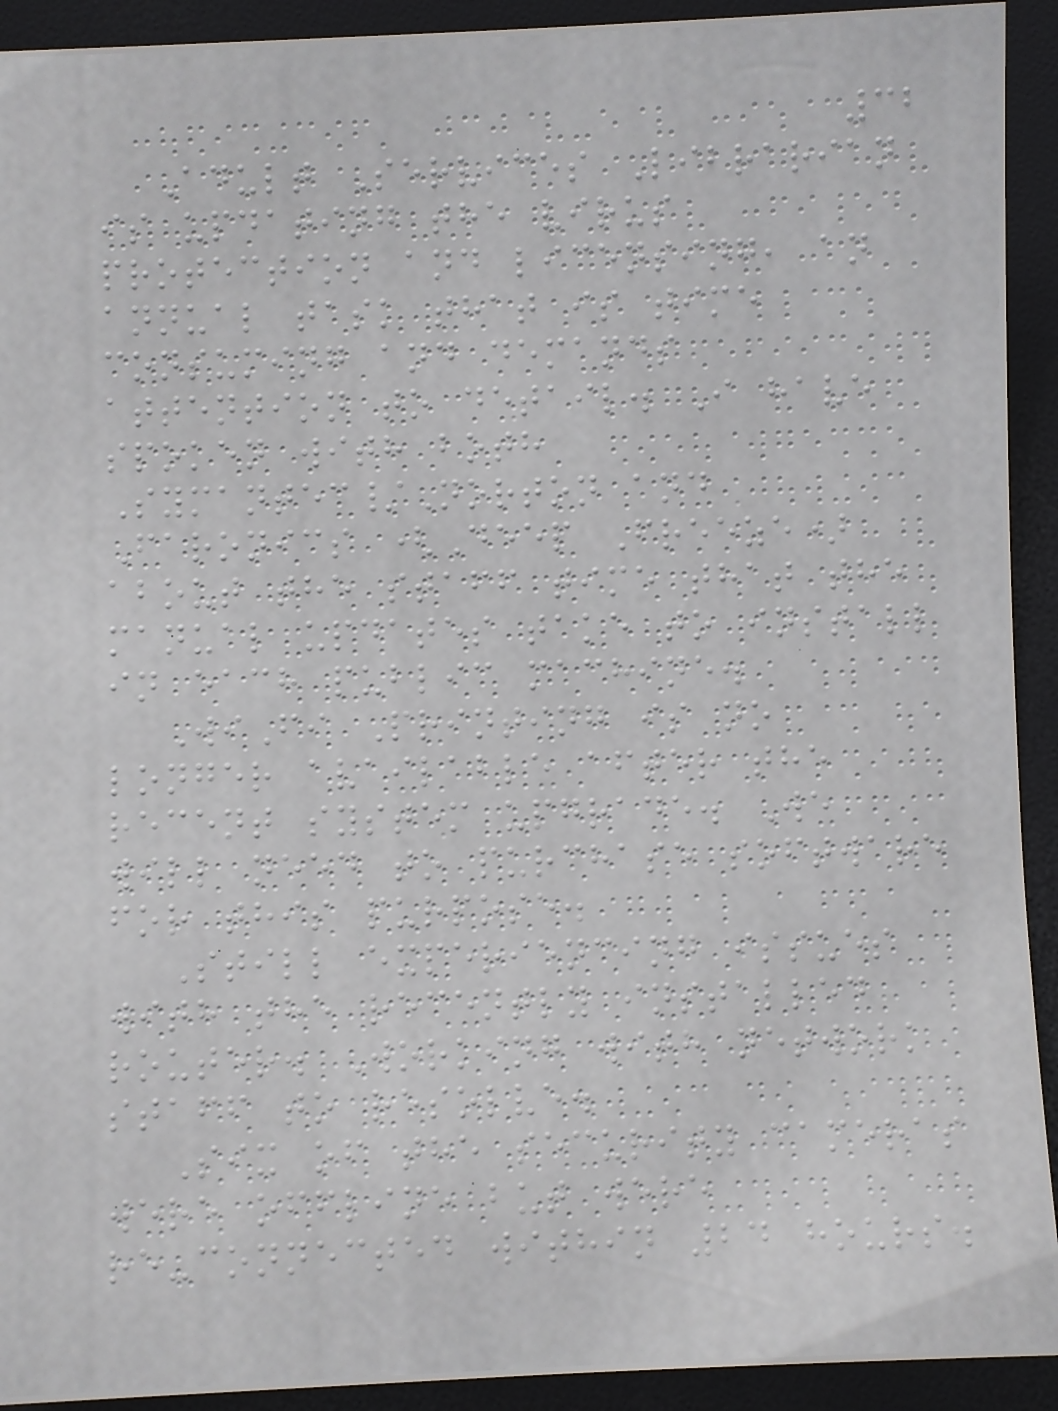32
Adult Services Librarian
is updating the virus
protection and licensing, an
annual task that is time
consuming and demands
attention to detail. I have
spoken with both
Symantec/Norton and
Faronics (Deep Freeze)
about the staff time that the
manual updates take to install
in each public machine.
WiFi Printing is no
longer available after the
recent system upgrade. We
will need to purchase software
for this purpose.
Still experiencing issues
with the recently installed
router. Working with network
staff to resolve.
Six of the security cameras
were offline but were
re-connected within 24 hours.
